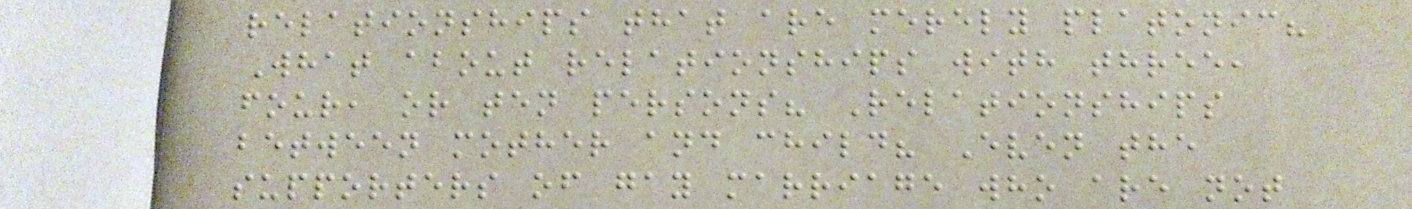relationships that are merely platonic?
What about relationships with three,
four, or ten persons? Relationships
between mother and child? Even the
supporters of gay marriage who are not
